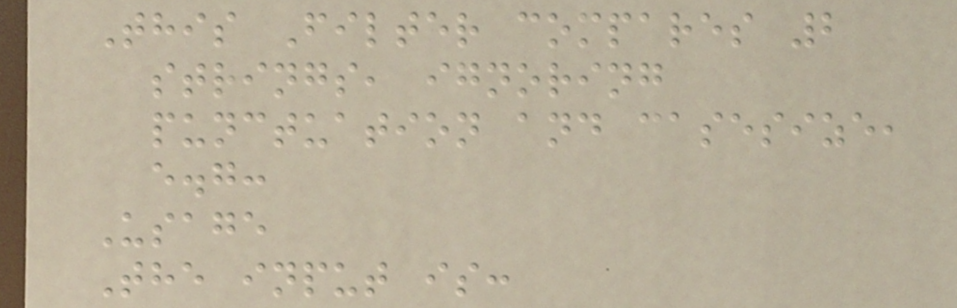This Filter compares 2
strings, ignoring
punctuation and casesize,
e.g:
Usage
The input is:
